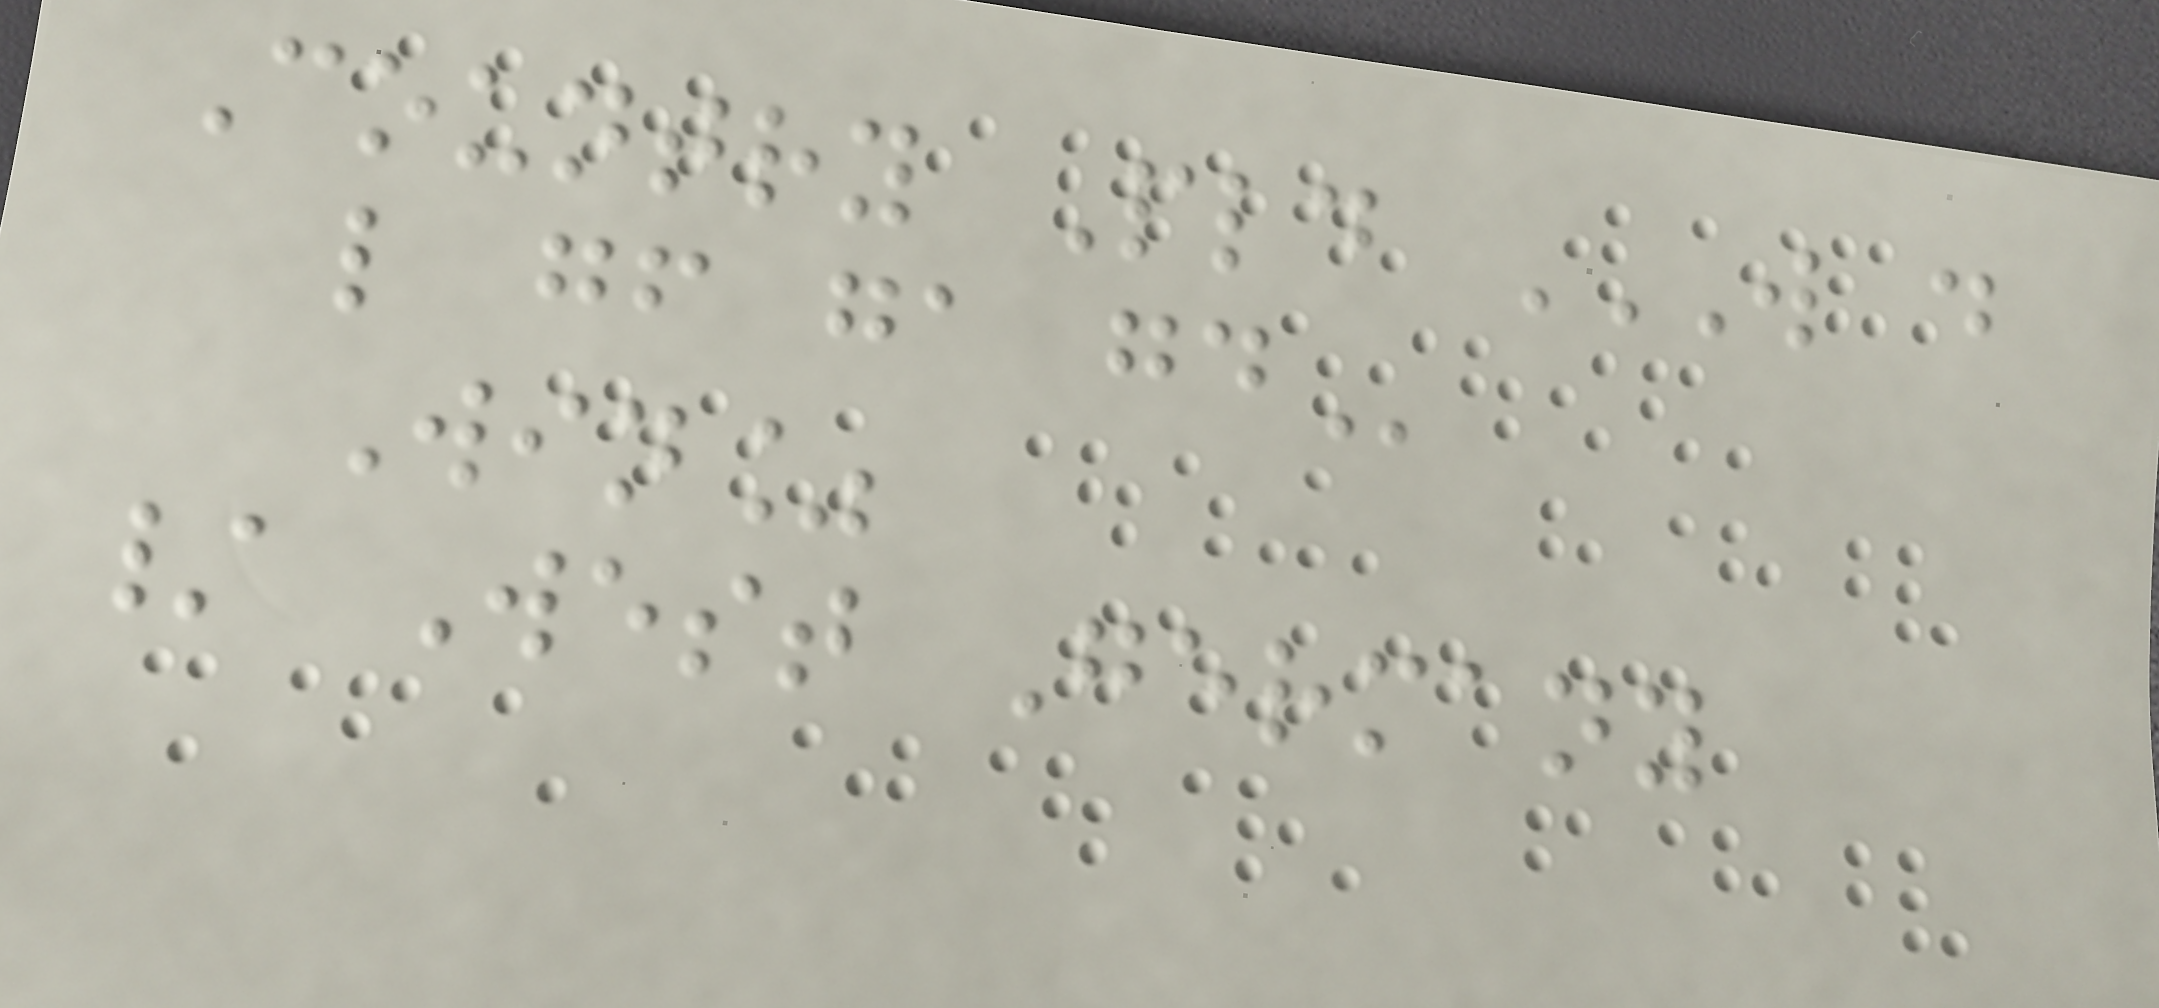Country Pld W D
L GF GA GD
Win%
/ West Germany
